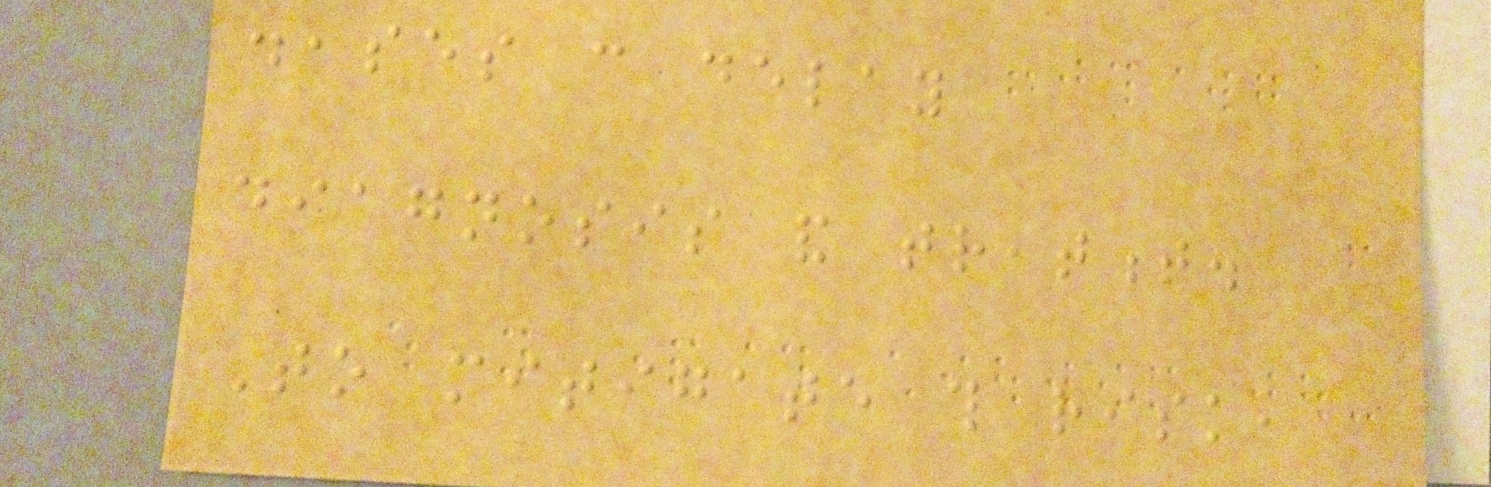diseases can delay
diagnosis and treatment.
To mitigate this risk,
